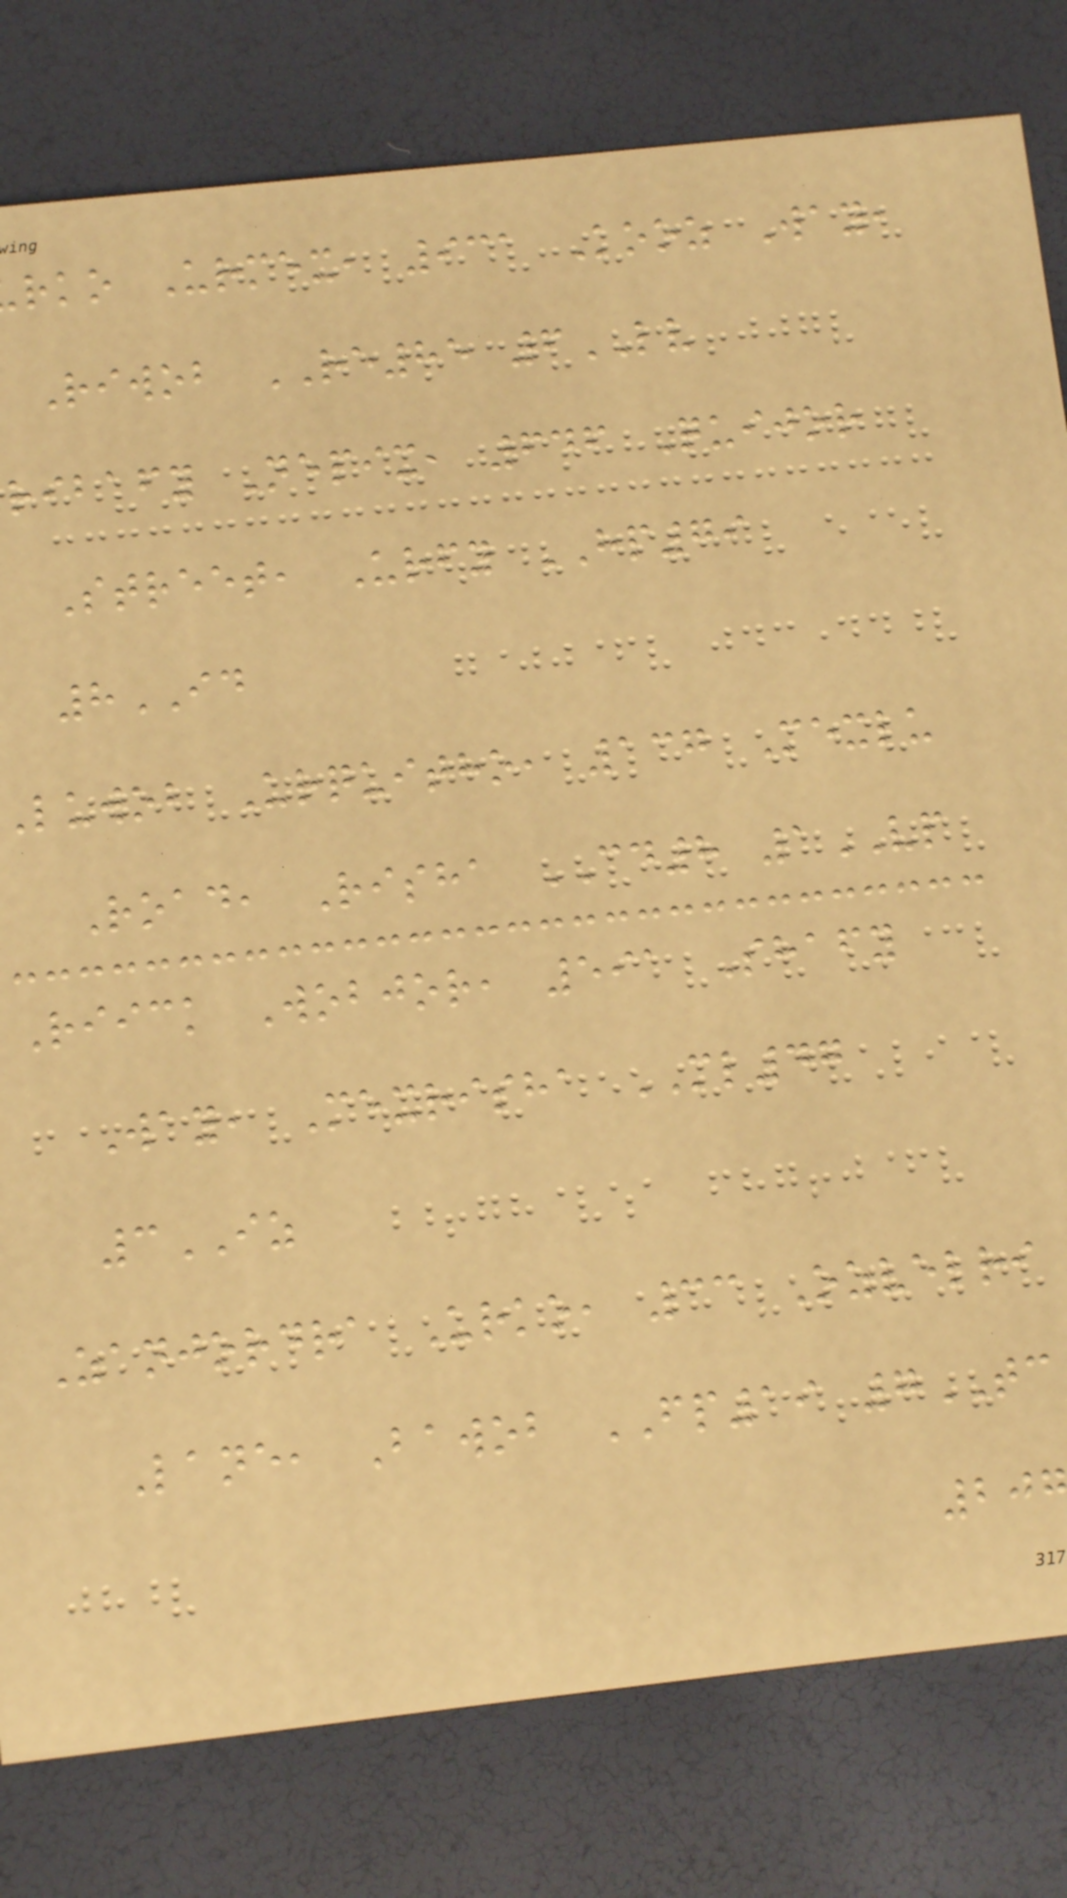rko Urmex, 931 Kooz Way,
Riwob RE85 6LV
ribafy Nepix, 646 Quijor
Street, Urfy HP79
8ID
luwob Urquitho, 137 Mexlu
Road, Risha CD8 1VP
Riick Wobjor, 591 Shafy
Way, Mexrisha ML47
3IZ
Zanjordra Urko, 33 Ozvelri
Lane, Bawob FP19 7TC
